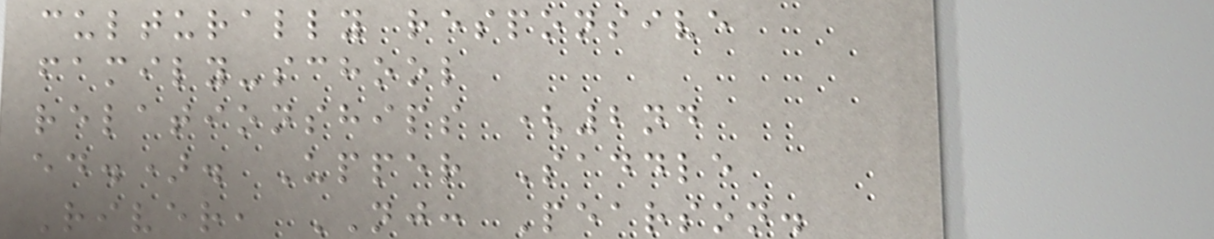culturally responsive
family-school
relationships (2nd
ed.). Upper Saddle
River, NJ: Pearson.
